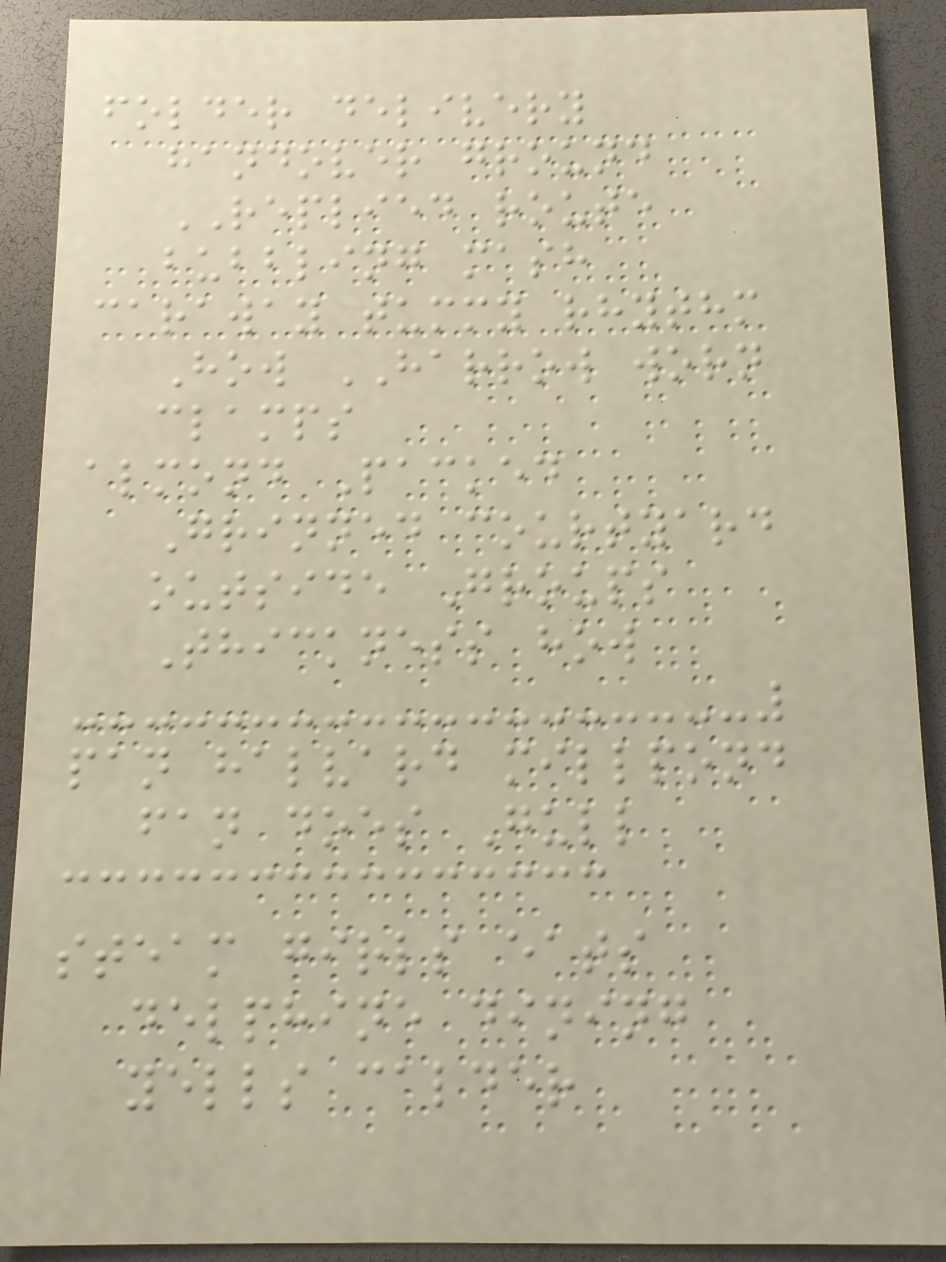folder delivery
handover ground
REPLIED route
bubbling mash
caraway tummy rhythm
How HARROW worn
clamps
almond Packed
Grinned courtyard
outside Groups
Thickness how
pan halvard millpond
fan does Gull
steam girls eats
delphine dining
yells calder
